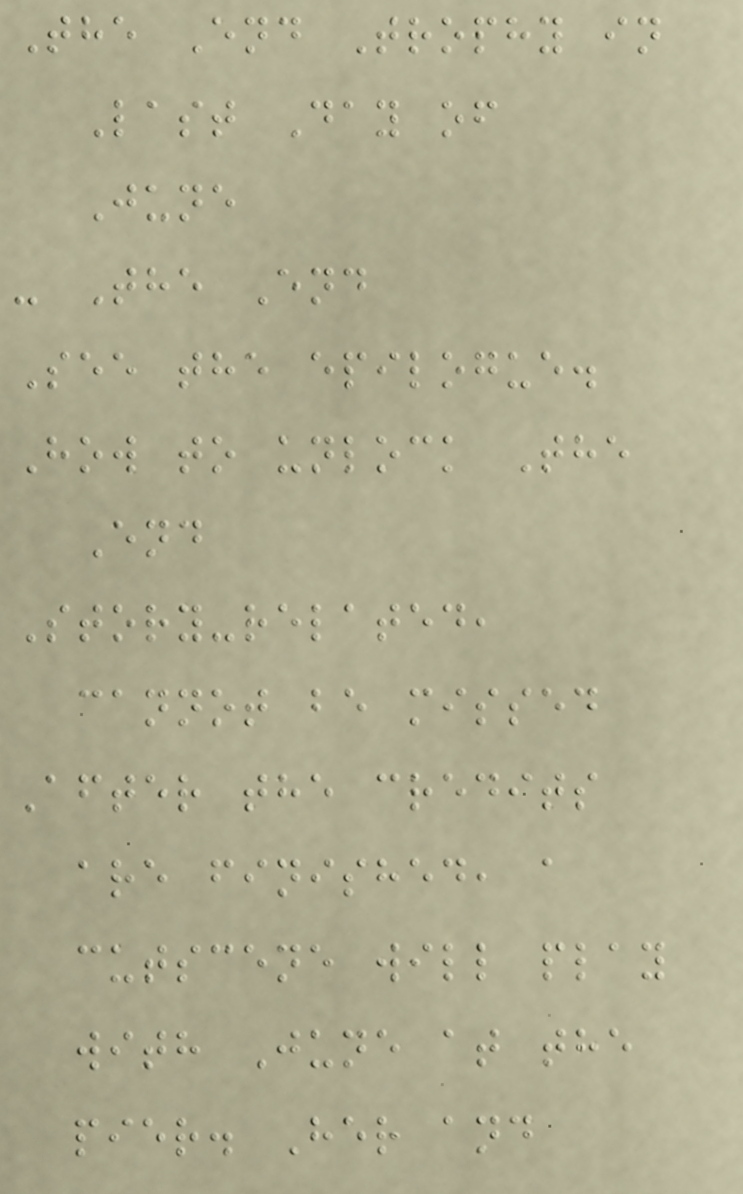The End Trophy in
Last Day of
June
- The End
See the epilogue.
How to unlock The
End
Story-related,
cannot be missed
After the credits
are finished, a
cutscene will play
with June at the
pier. Her and
